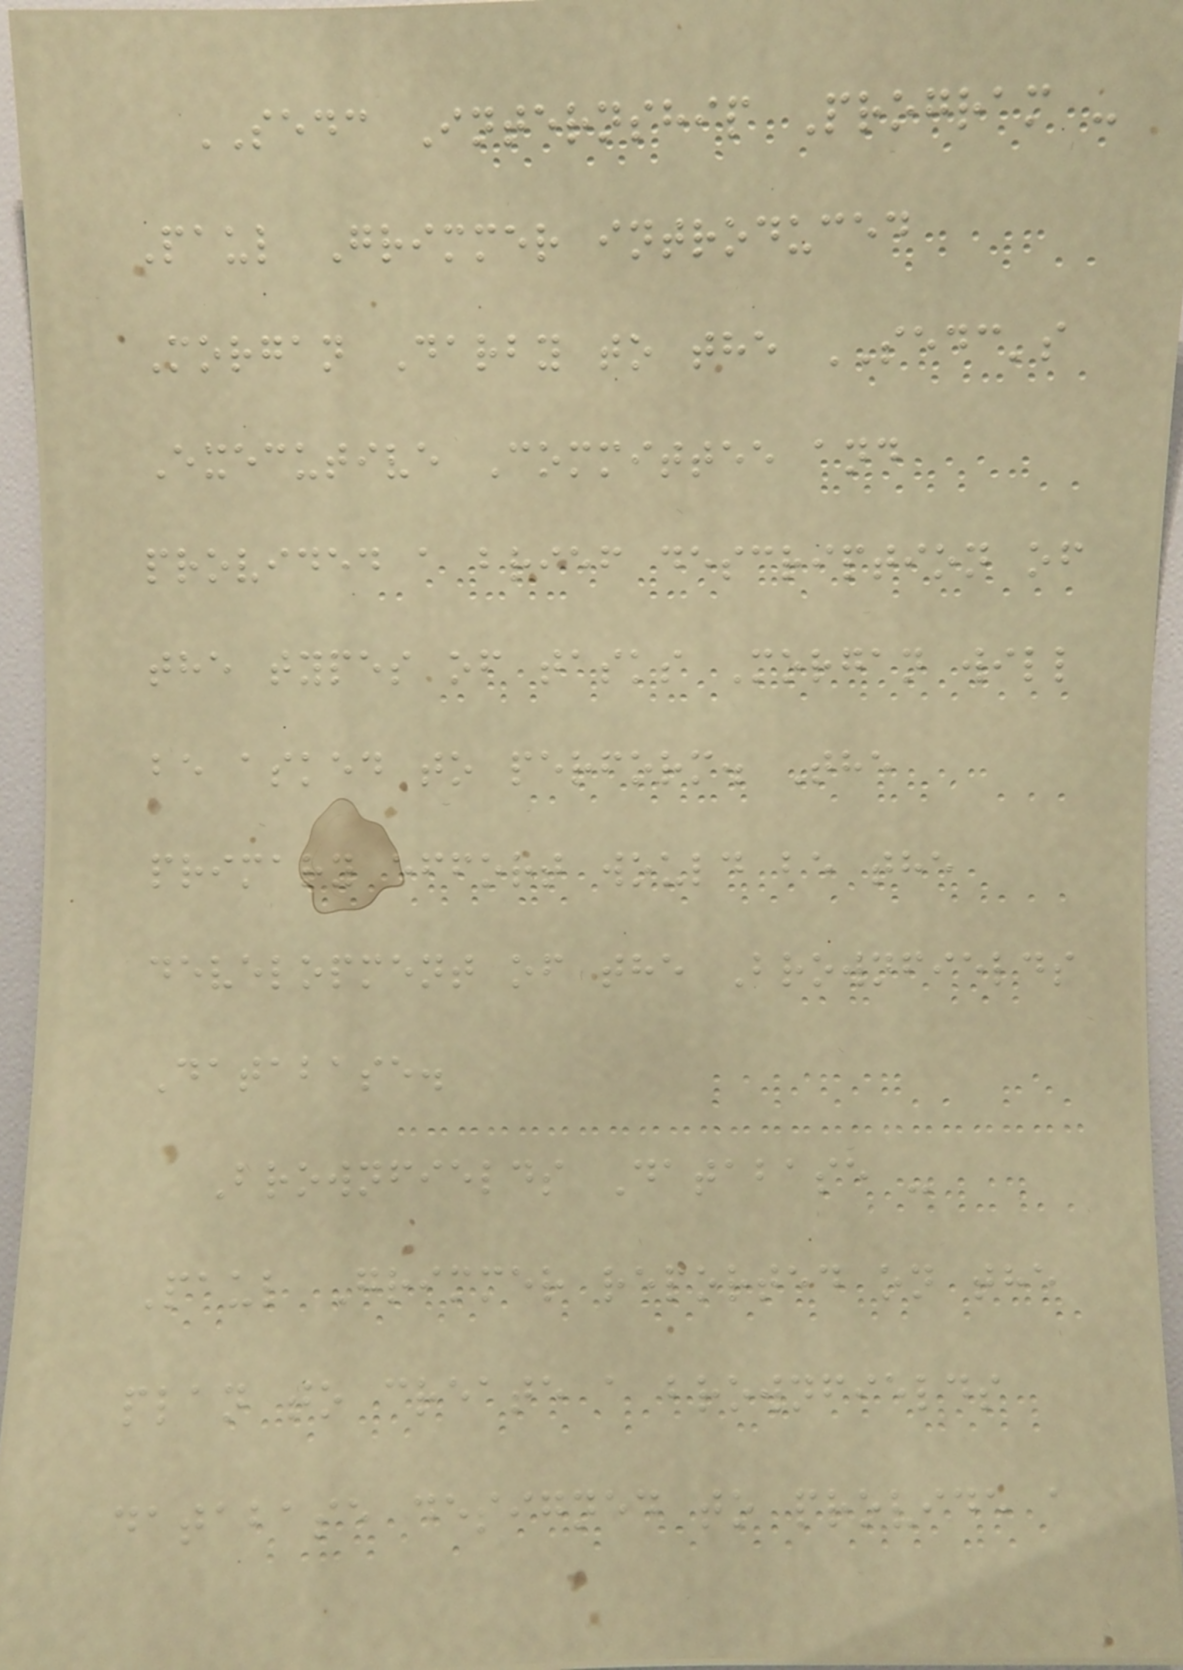SEDC Internship Program -
Paul Grimmer introduced
Morgan Darby to the SEDC's
Executive Committee and
provided a brief description of
the types of tasks Morgan will
be asked to perform. The
primary effort would be the
development of the Brownfields
Database.
Brownfields Database -
Paul Grimmer reported on the
plan to create a brownfields
database designed to provide a
